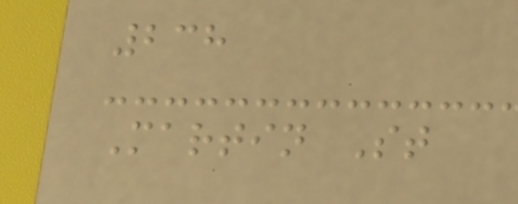238
Martin St
